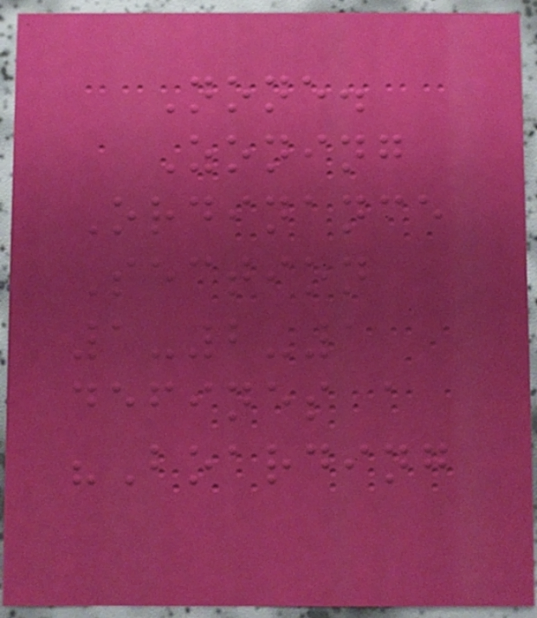None.
Zoning
Ordinance
Section
1-2-1
defines a
"Boarding
